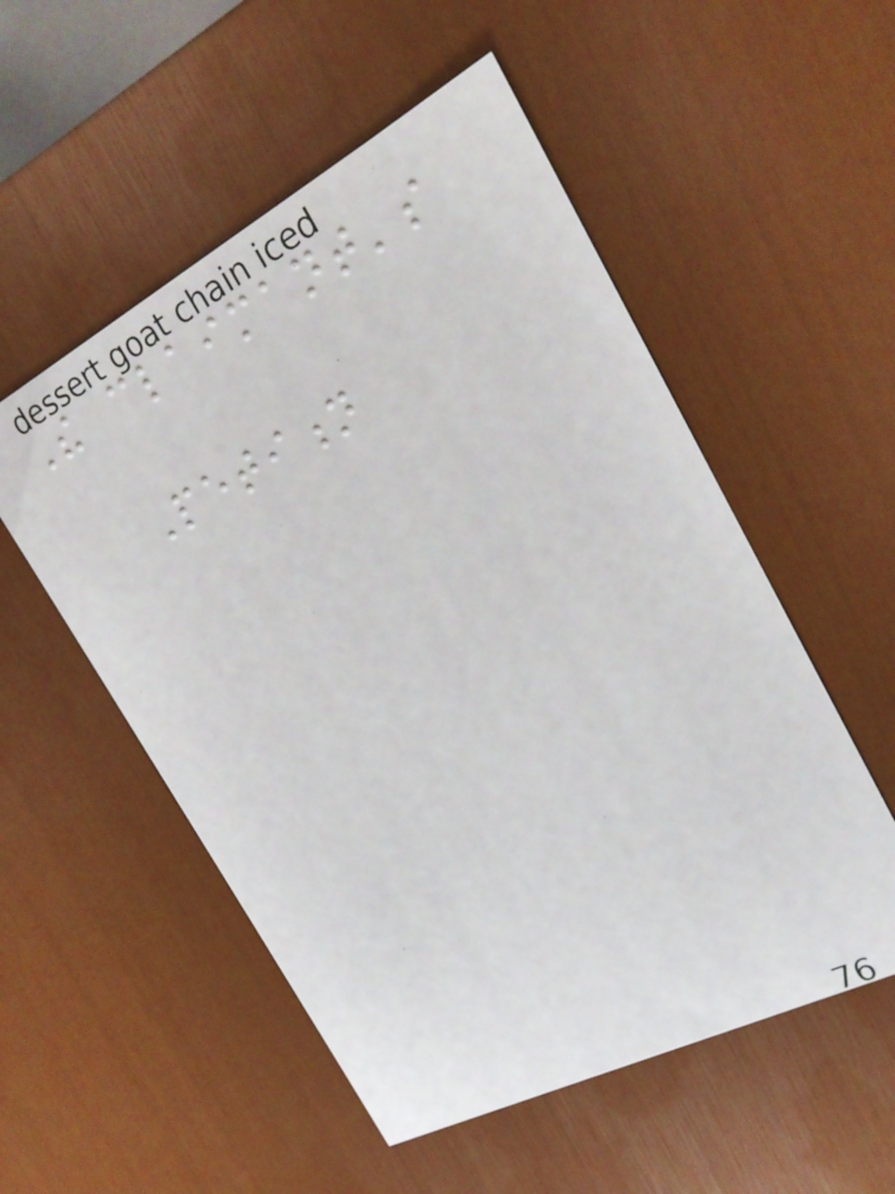The claimant's
Petition
